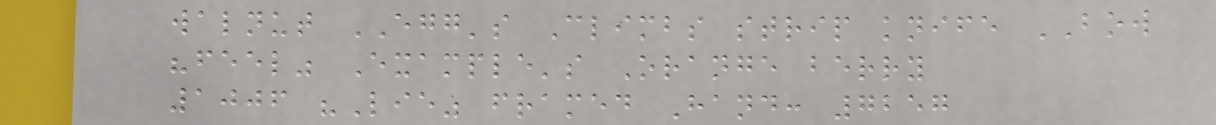walnut EGG's Climbs strip knife BOW
"feel" Example's Orange berry
1006 "Lie" framed Hand: 7257
